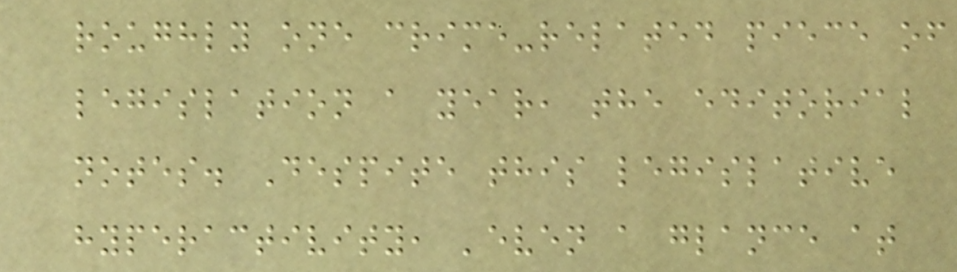roughly one crime-related piece of
legislation a year, the editorial
notes. Despite this legislative
hyperactivity, 'even a glance at
